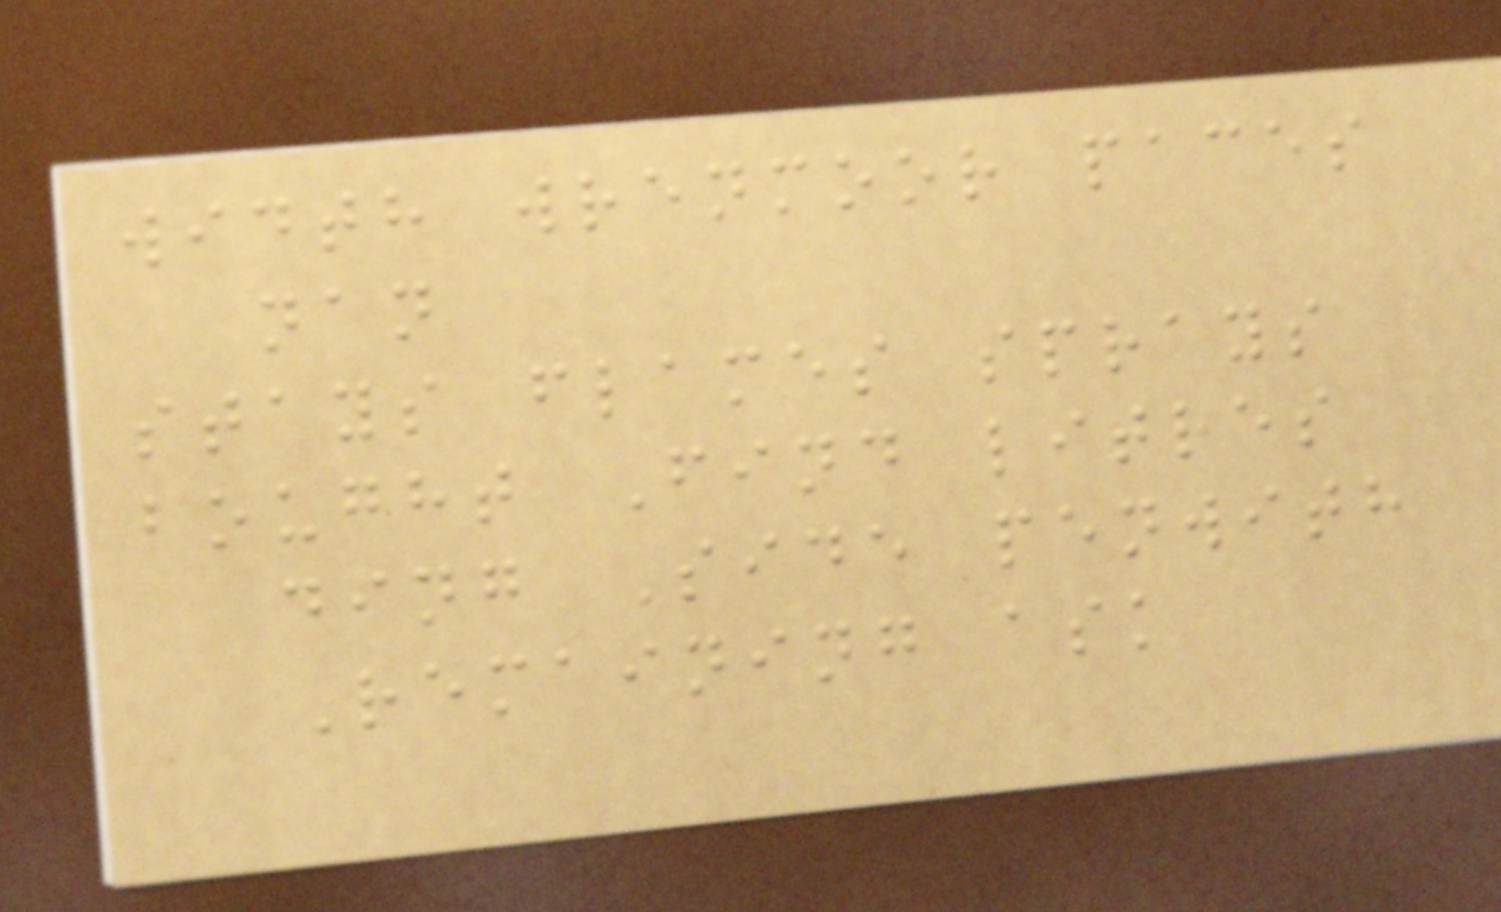width wrenmoor paces
nan
stays flames sprays
bought Find litres
ding Side penwith
Remaining ask
